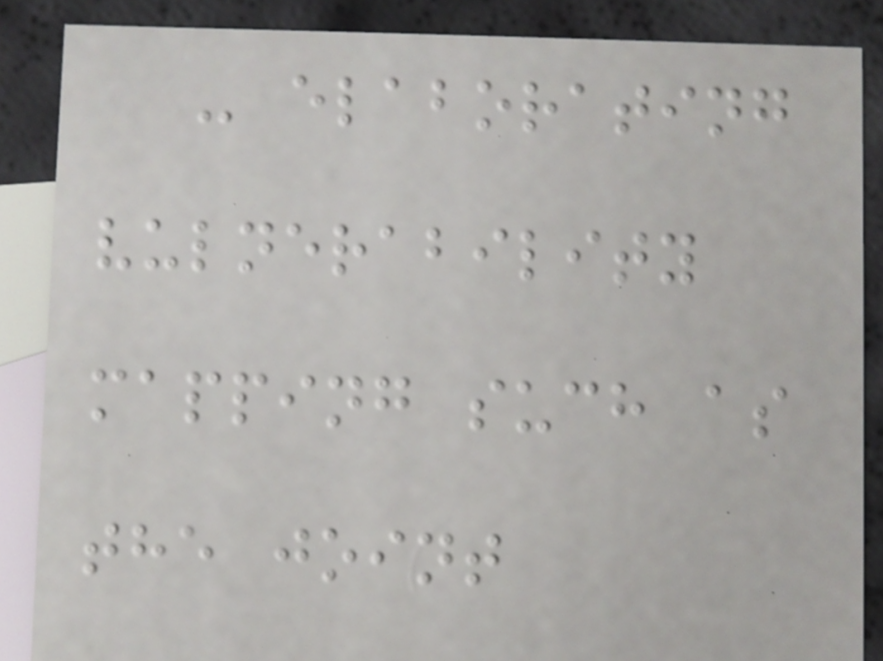- elaborating
vulnerability
mapping such as
the joint
